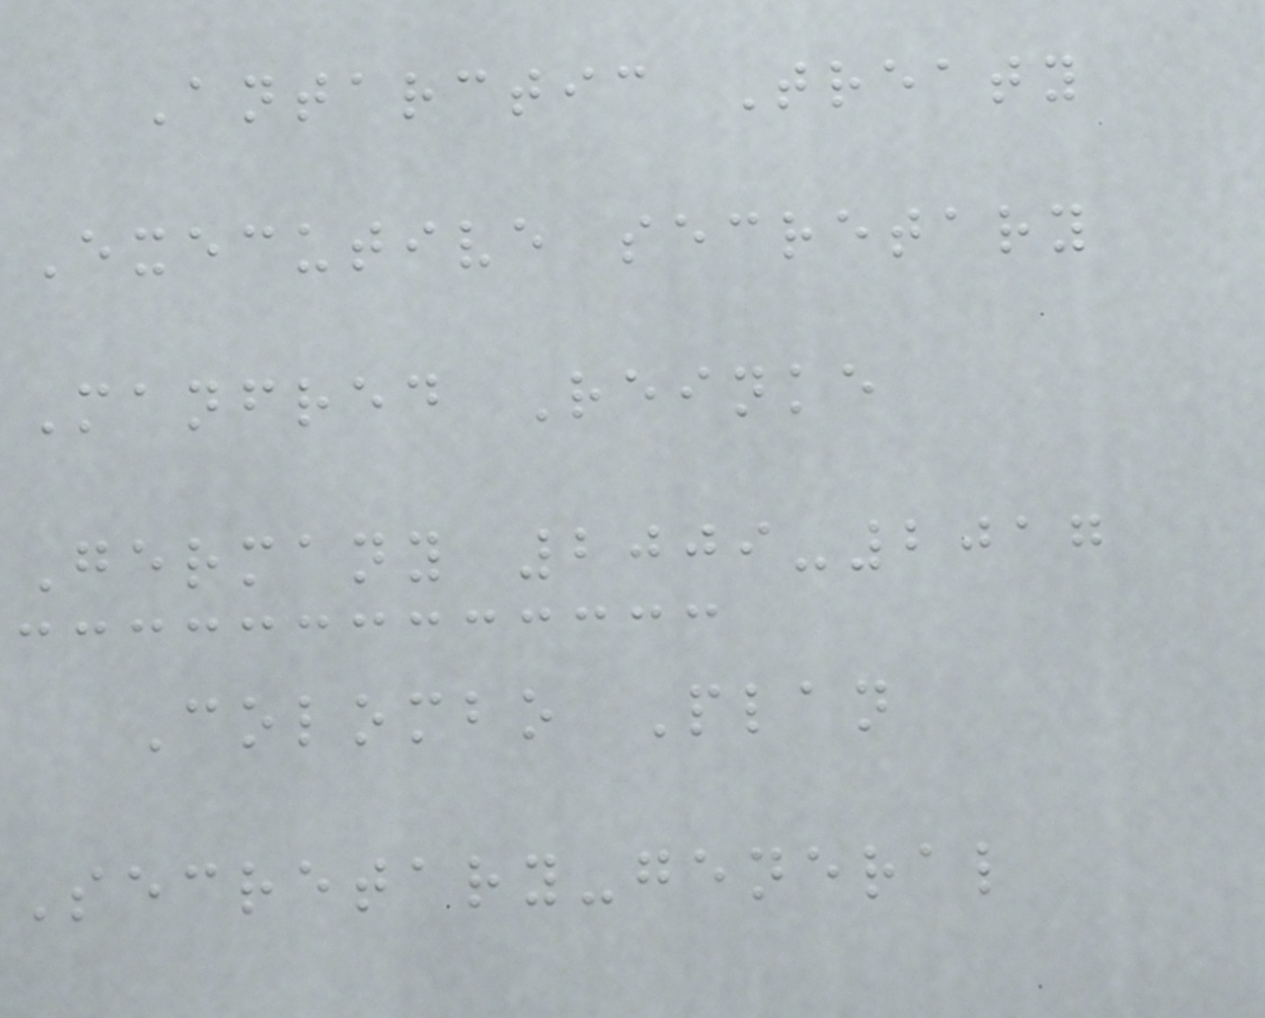Antarctic Treaty
Executive secretary
Manfred Reinke
Germany 2009-2017
Colombo Plan
Secretary-general
